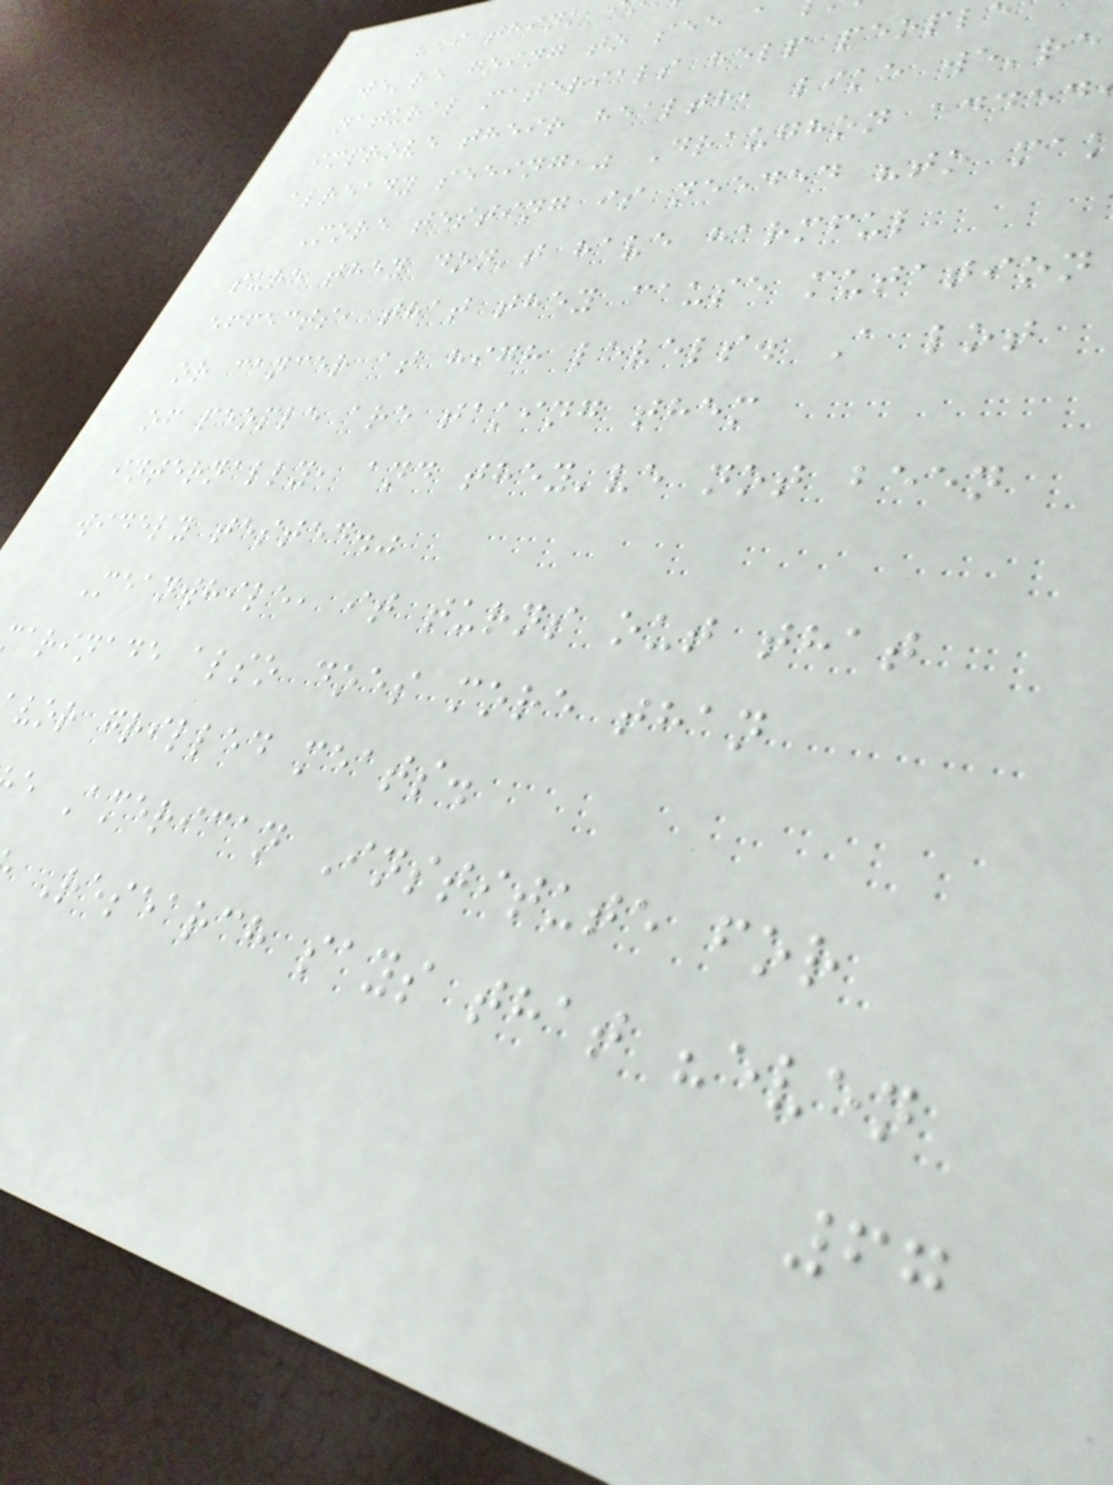"I think
we're going to see a
natural materials help peopl
improve their health, like we're
already seeing," Draughon added
More testing is needed "to ma
sure they don't have harmful
effects, that they cause mutation
or cancer at high levels. A lot
of people are taking them
internally, and they've not been
widely tested."
Meanwhile, it turns out that
arinade also does more than
vor grilled meats.
e American Institute for
Research says that "even
67
